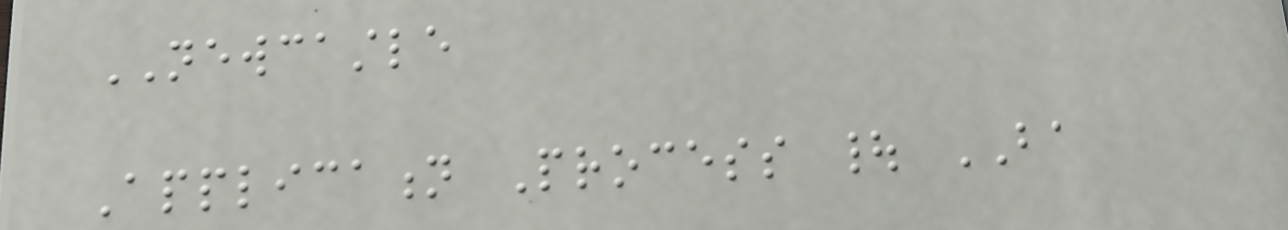NEWCASTLE
Application Process | BA
